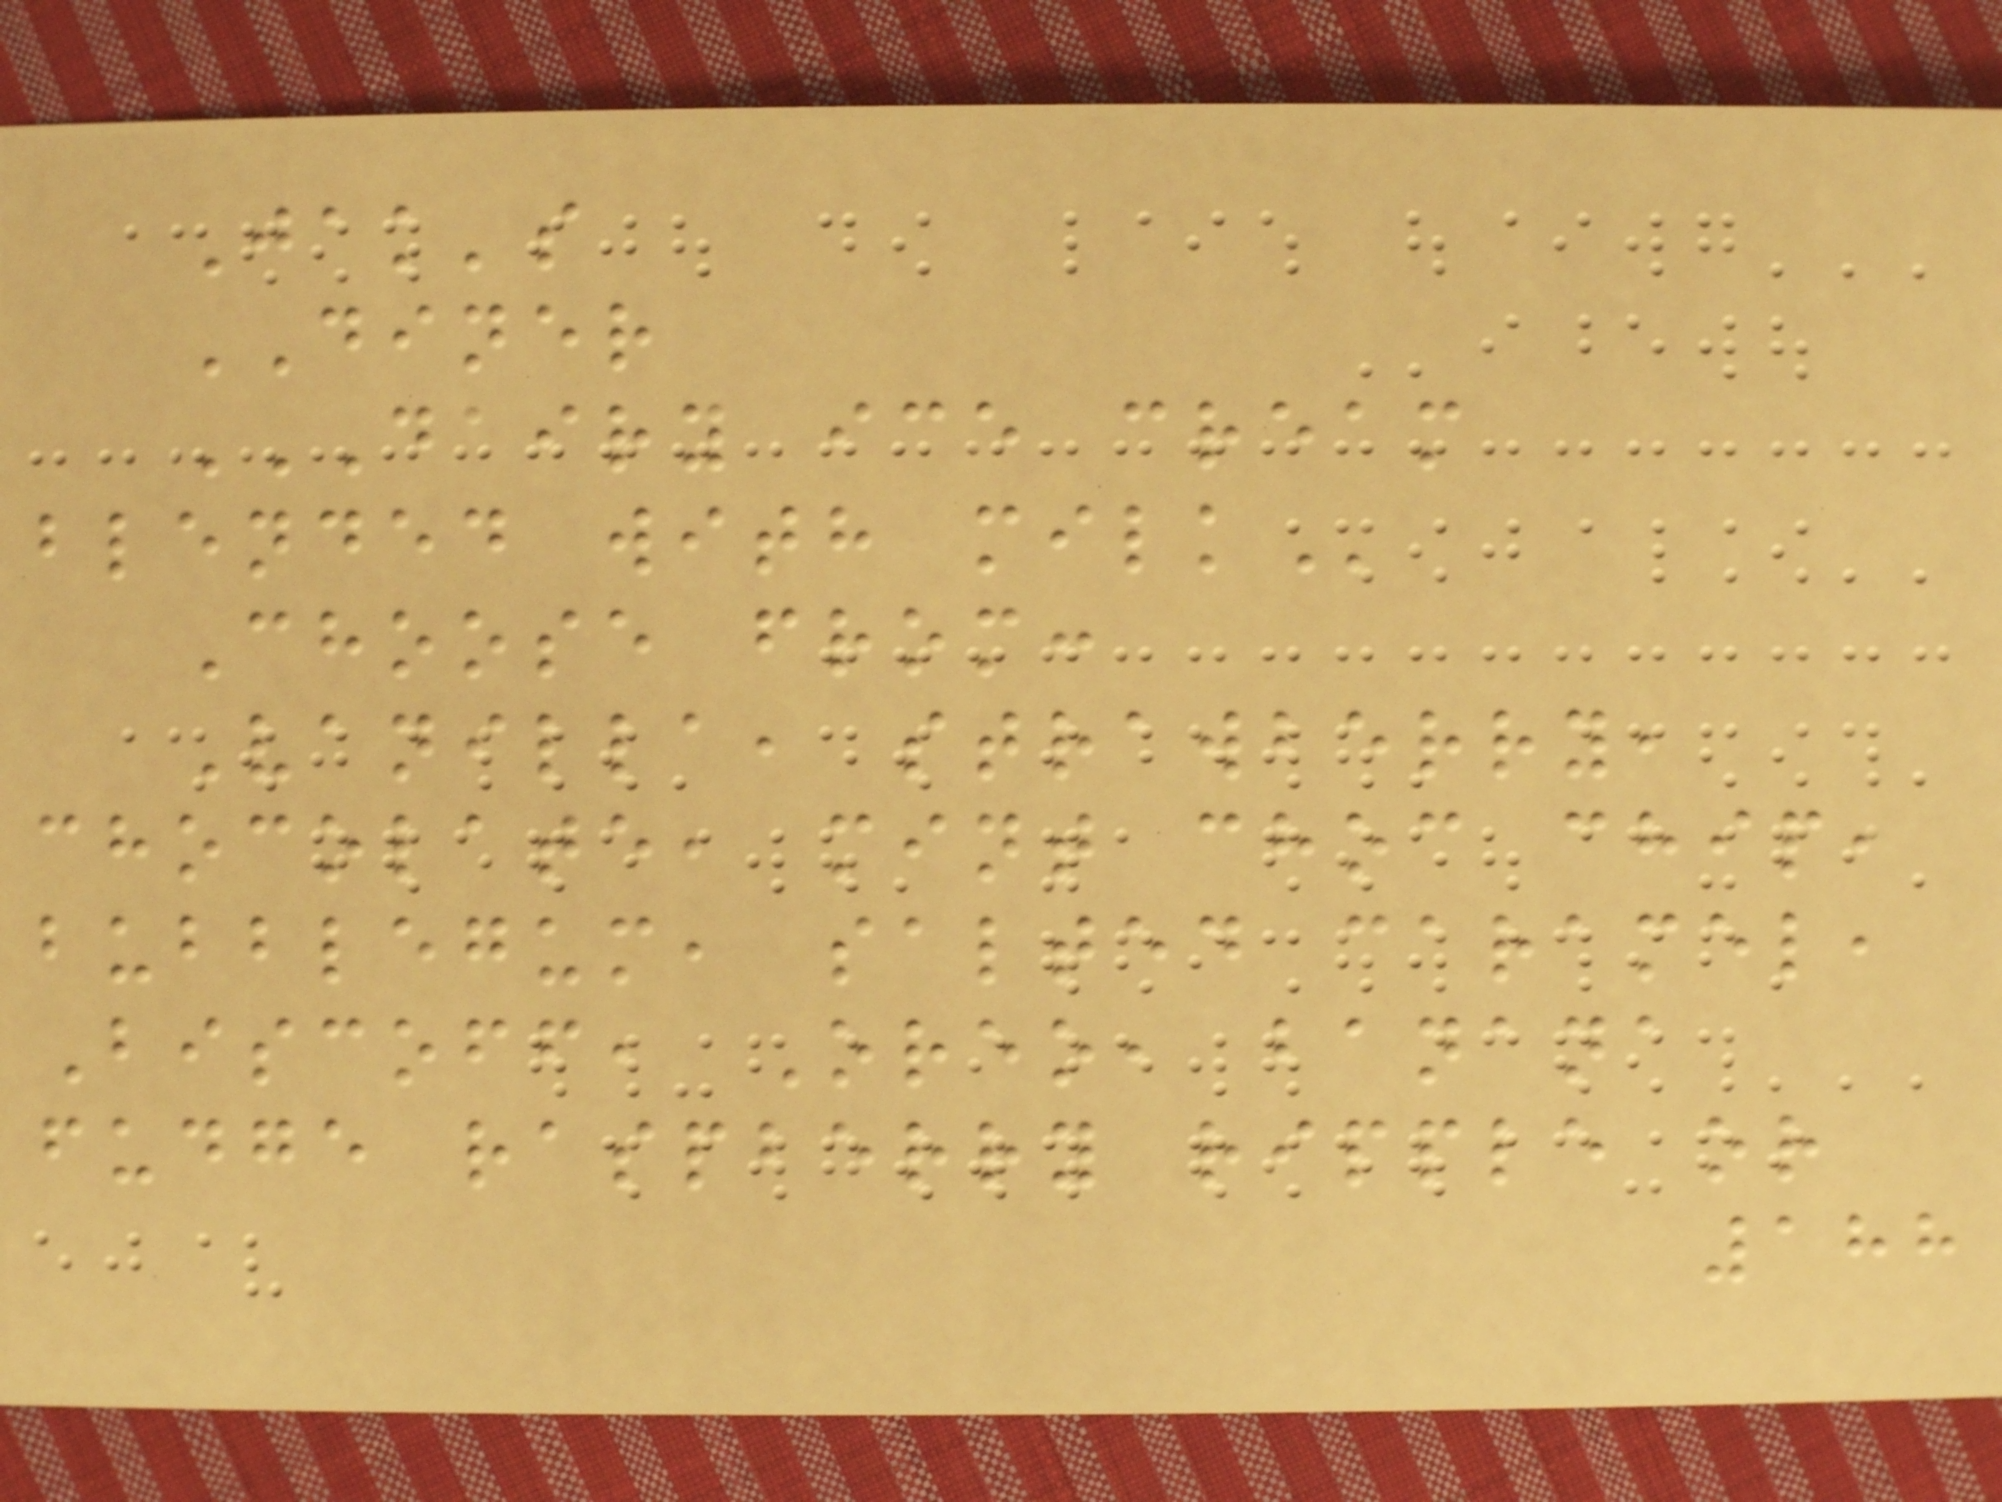Jak's
DINER
DAIRY ICE CREAM
BLENDED WITH MILK
Choose from:
Vanilla, strawberry,
chocolate, mint choc chip,
bubblegum, salted caramel,
Biscoff, Oreo, banana
fudge raspberry ripple or
188
